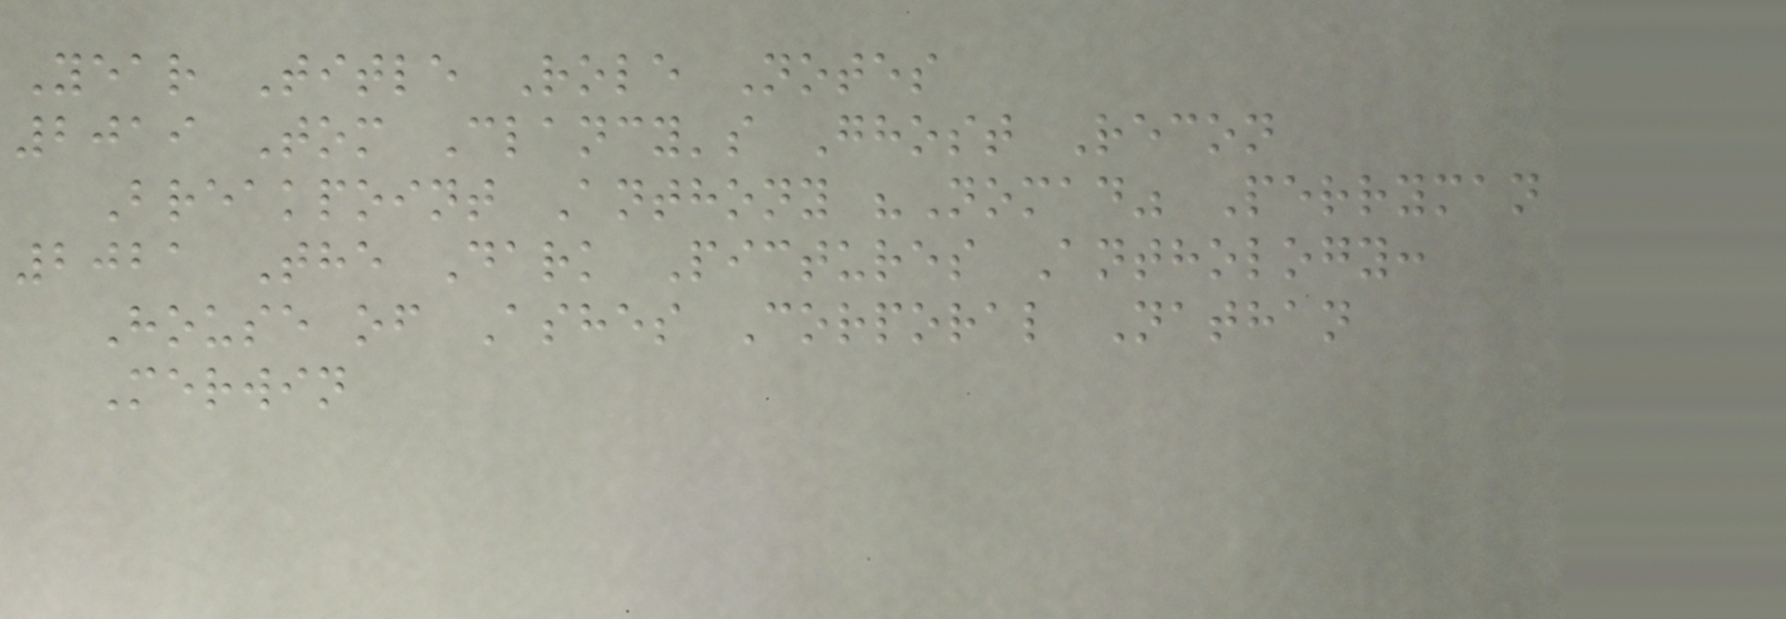Year Title Role Notes
2019 Tom Clancy's Ghost Recon
Breakpoint Anthony "Nomad" Perryman
2021 The Dark Pictures Anthology:
House of Ashes Corporal Nathan
Merwin
